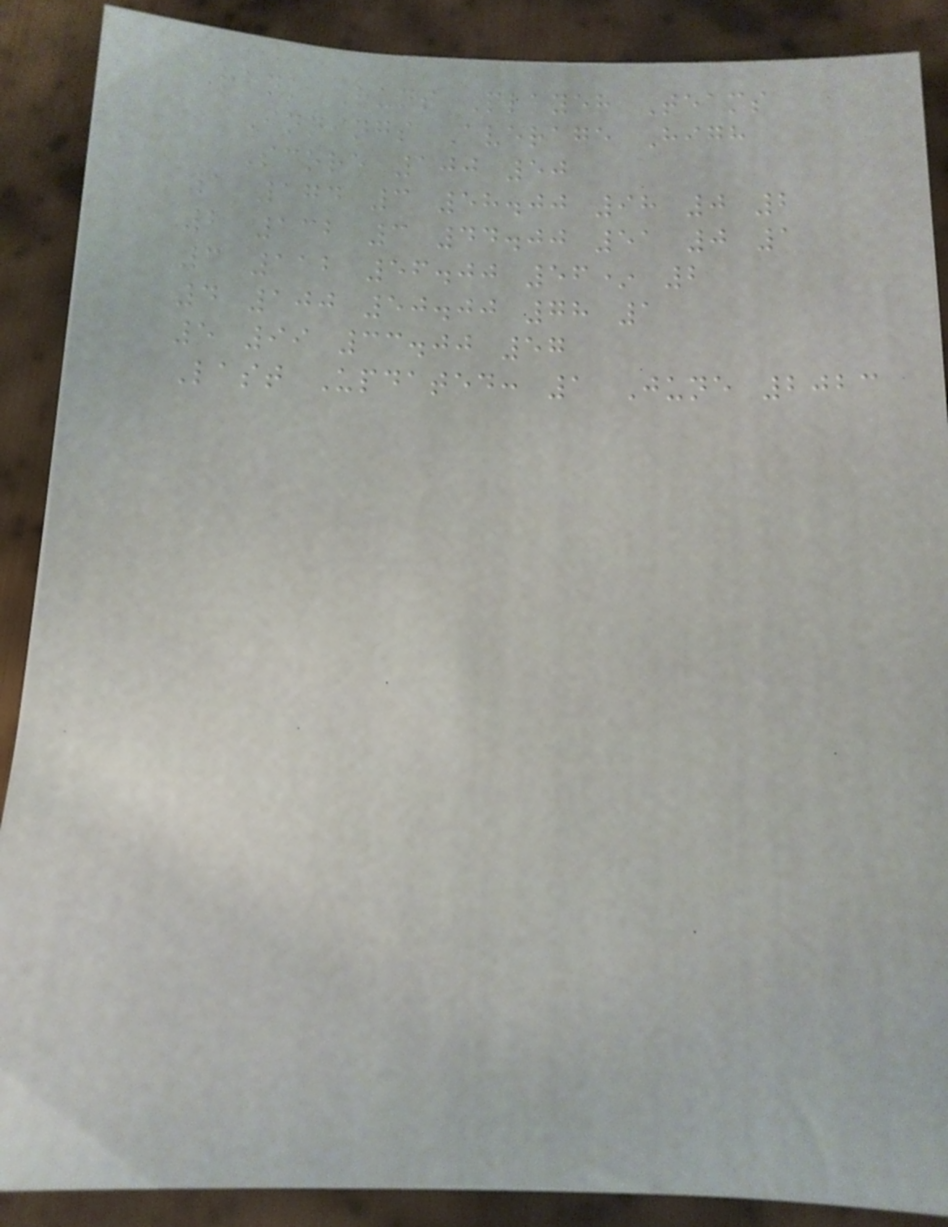Rank Runs Player Teams
Innings Average High
Score 100 50
1 174 3 58.00 98 0 2
2 132 3 44.00 51 0 1
3 112 56.00 56* 2
4 100 50.00 78 1
5 99 33.00 57
Last Updated: 1 June 2023
